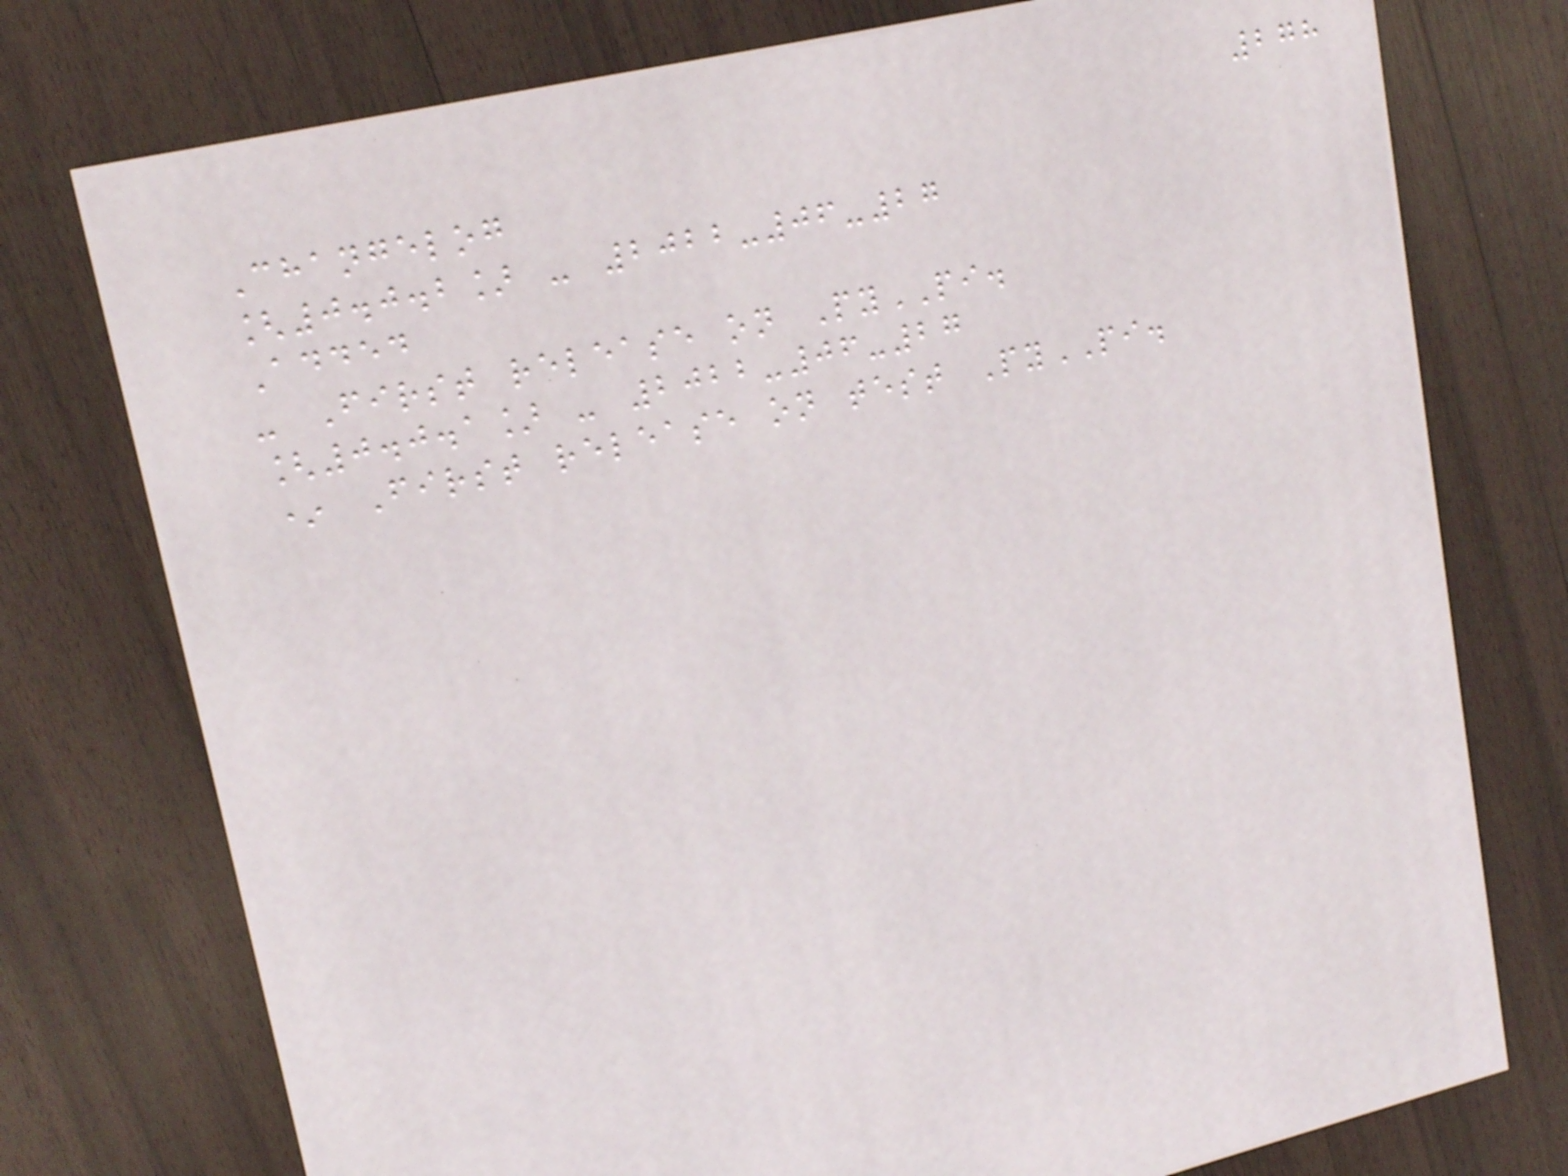278
Changelog
[0.0.2] - 2022-06-27
Added
- First release on PyPI.
[0.0.1] - 2022-06-27
* First release on test PyPI.
